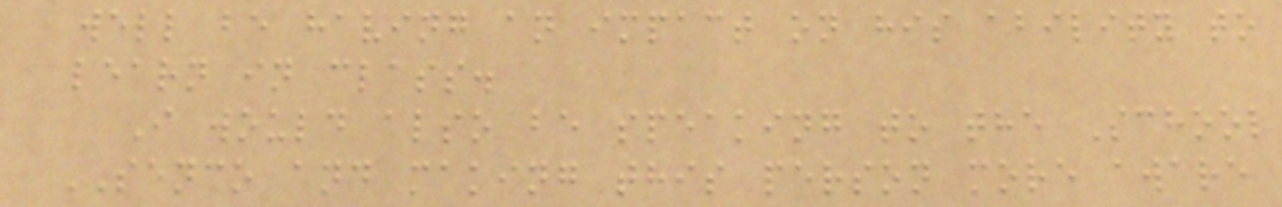well be having an impact on his ability to
learn in class.
I would also be speaking to the School
SENCO and making this person more aware
